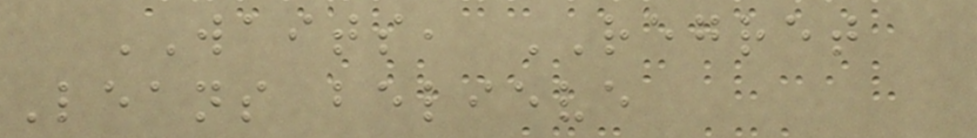WAITS, REGRET
Leans believe
